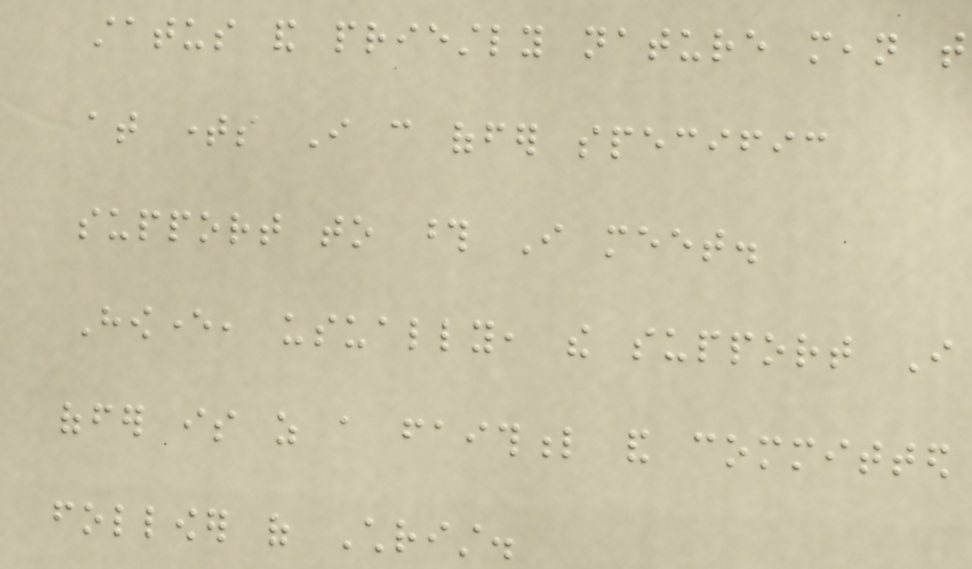status and priestly nature mean that
at times I can offer specific
support to those I meet.
However, usually, the support I
offer is as a faithful and committed
follower of Christ.
